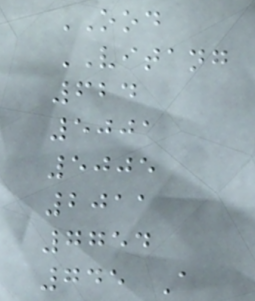OOD
VITANG
624
5001
5005
2011
7754
745 A
